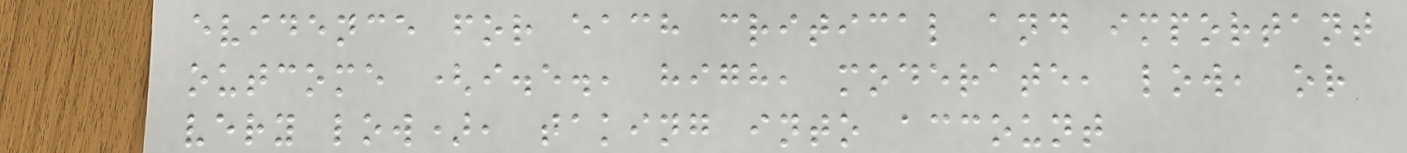evidence for each critical and important
outcome (i.e., high, moderate, low, or
very low), taking into account
